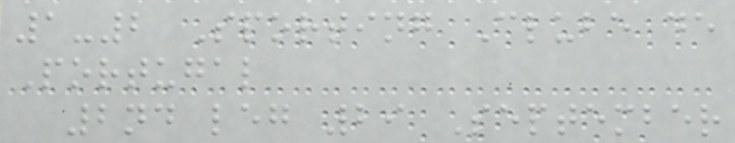1-2 Sporting Clube de
Portugal
2nd leg 29 September
